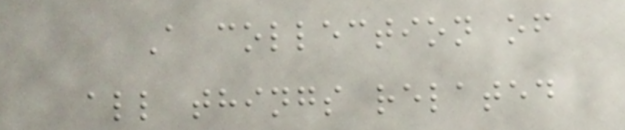A collection of
all things related
